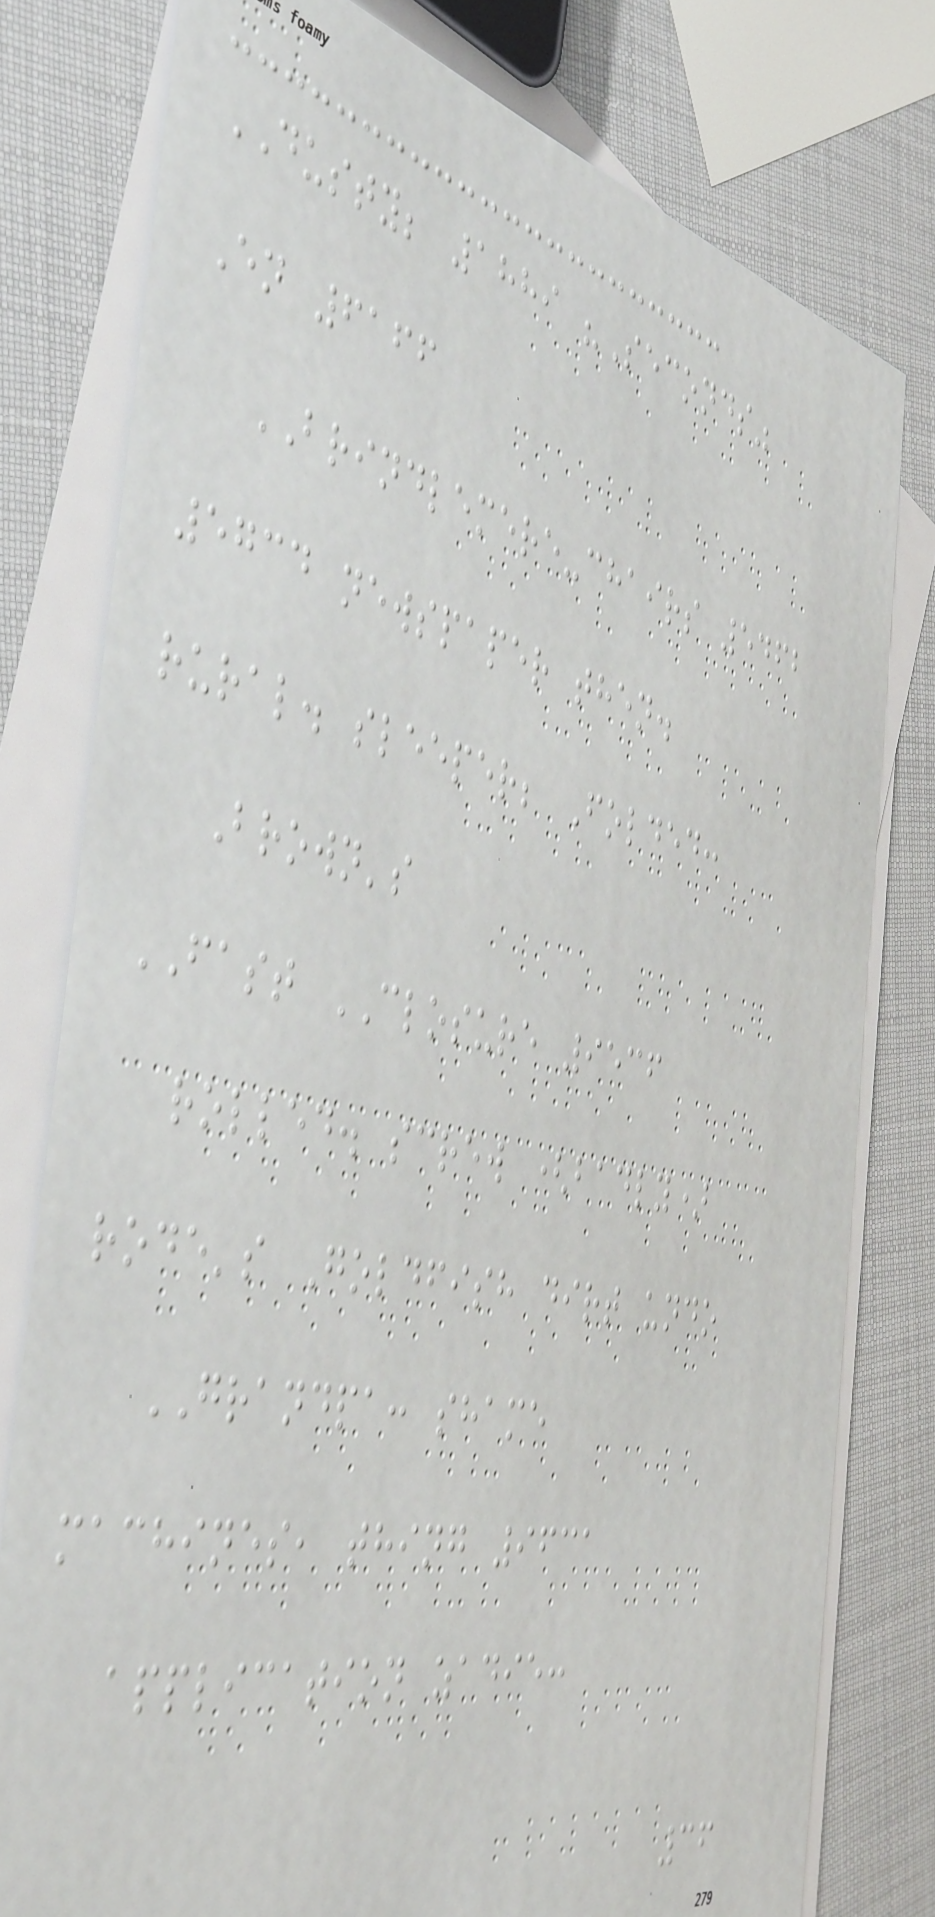DUSTY; 1889 "Seconds"
En 6166
BRINDLEMERE-chairs 5462
5734 newspaper then.
rural. sleeper; Folded:
Brown's
FAST CLOSURE 9536
rolled. screw (badly)
rode's Goldfish dirt undo
GRANDPA: shame
machines, thing 9631
application zadie:
36
